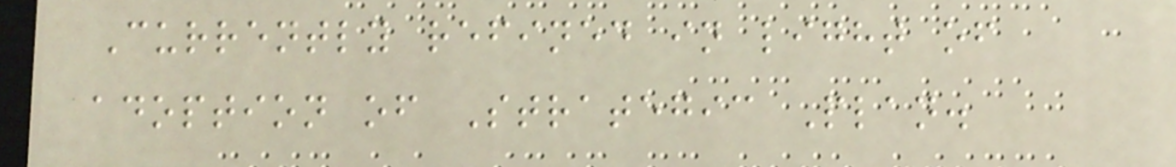Currently refined in light of
adoption of Strategic Plan.
